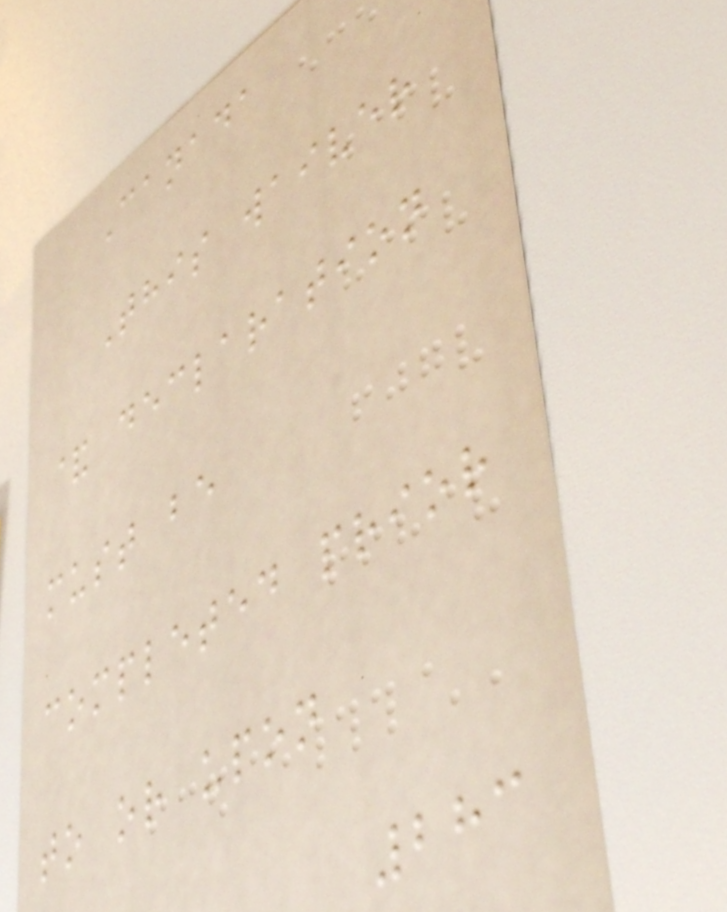Canada
This waiver
& declaration
must be
completed prior
to or upon
283
